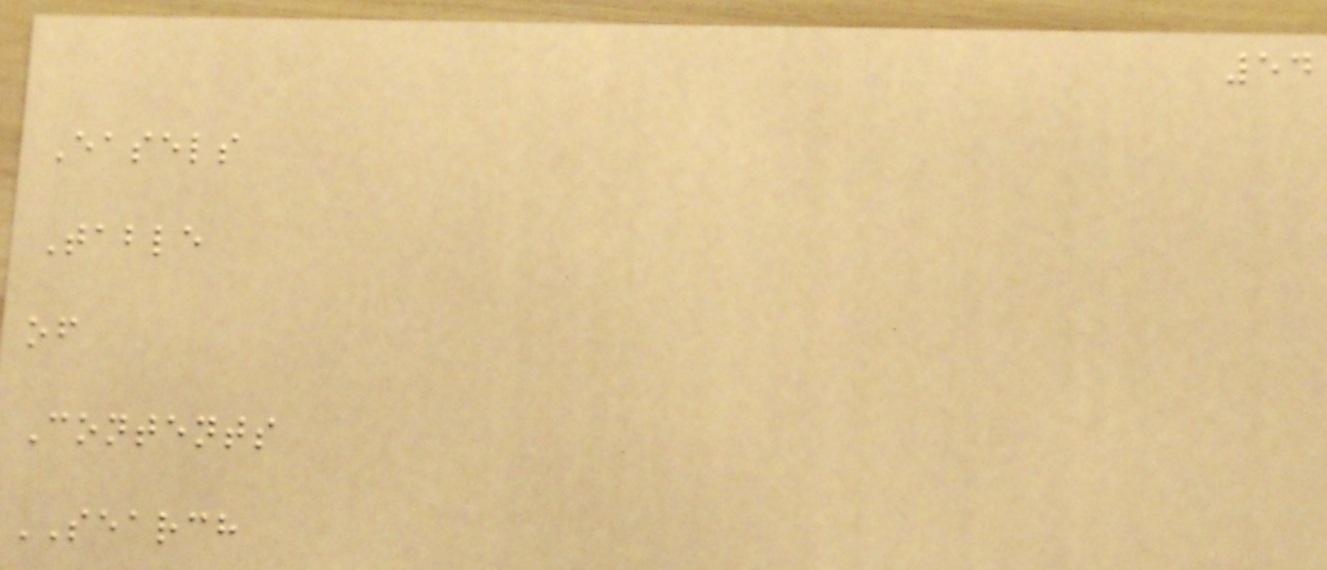54
Easels
Table
of
Contents
SEARCH
